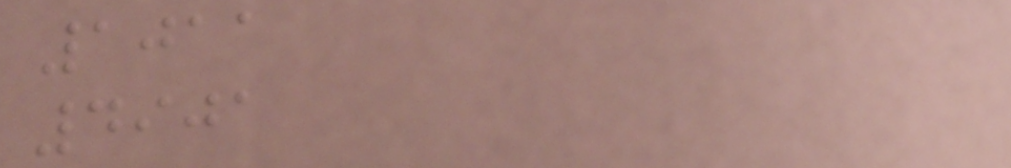1011
4901
